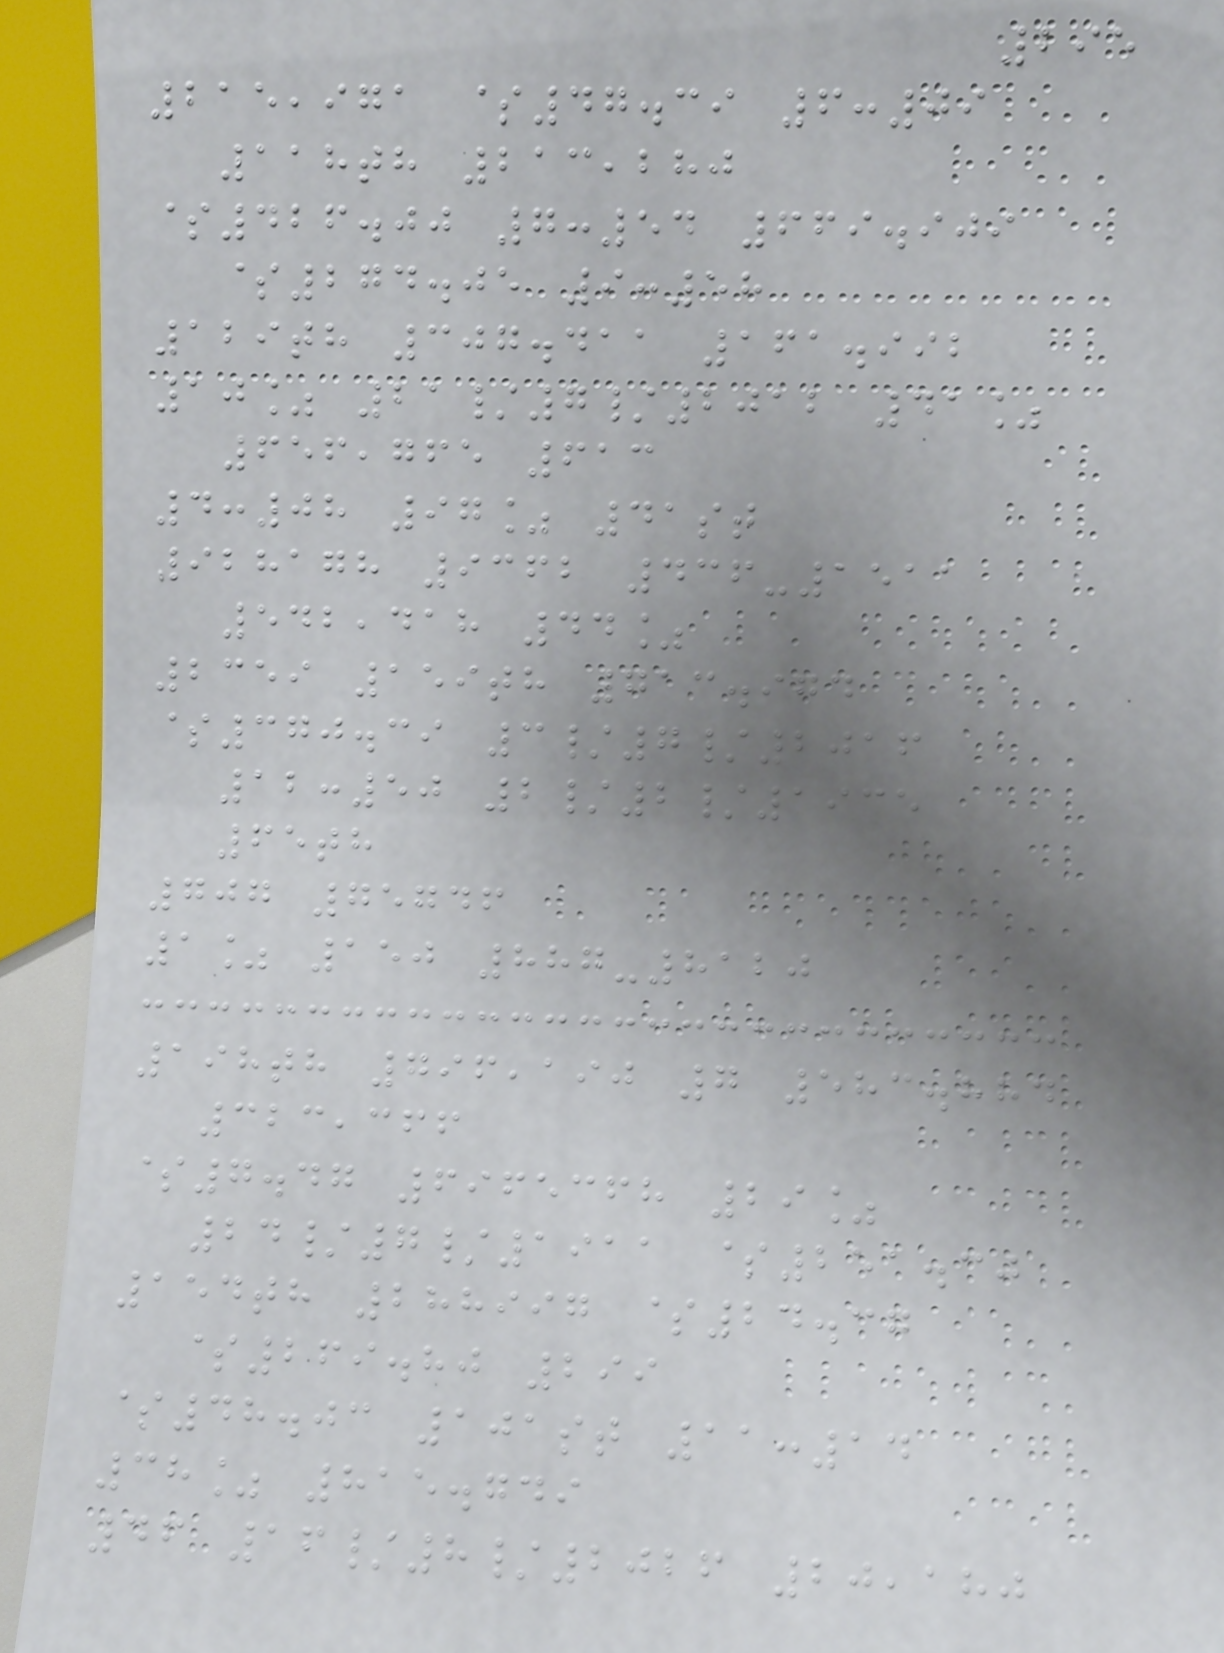295
215,971 $47.39 6:09
118th 213,280
$426.00 7:54 669.909
$274.05 9:58
129th 307.411 161.992
10% 21/7/2012 41%
656,765 613
4:08 97% 41st
928178 9362 436-1511
542,418 44%
2359 159th 713.974
$370.39 3/7/2016
12:50 2/2/1935
65th
707 75746
1% 150 887-8120
198th 796,190 7 583.884
323,366
$7.47 6965368 29%
24/7/1911 $251.30
154th 288997 $24.37
$269.80 299
$48.03 101st 11:14
38% 815.749
46 16/8/2026 20,180
